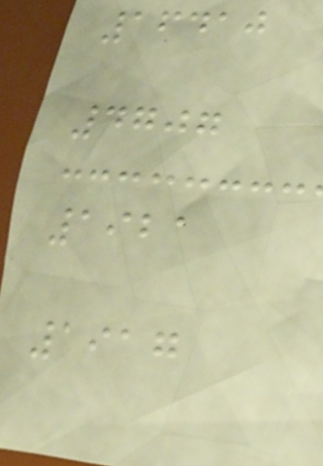16410
4707
1921
1917
